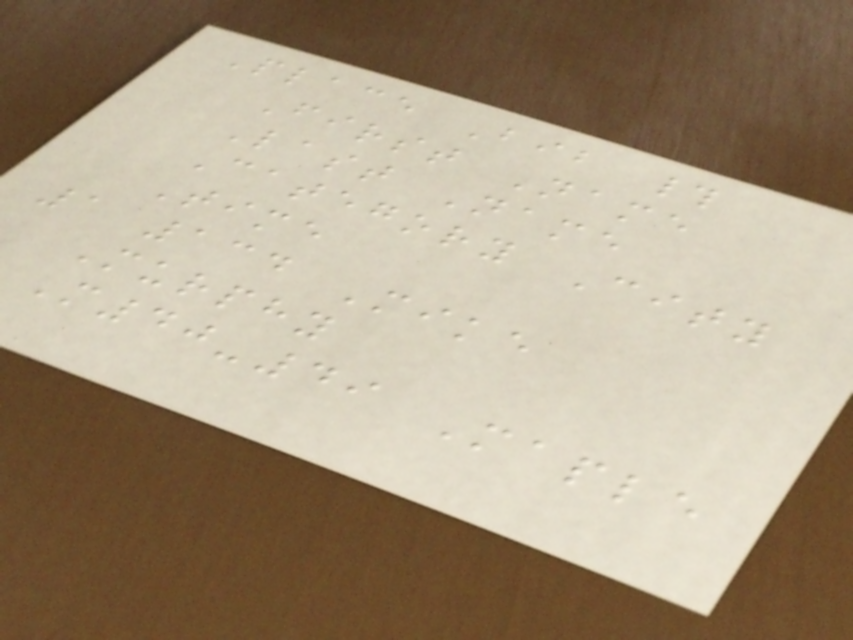Place Bib #
First Name
Last Name
Category City
Time
1 134 Mike
Murphy
M40-49 Maple
